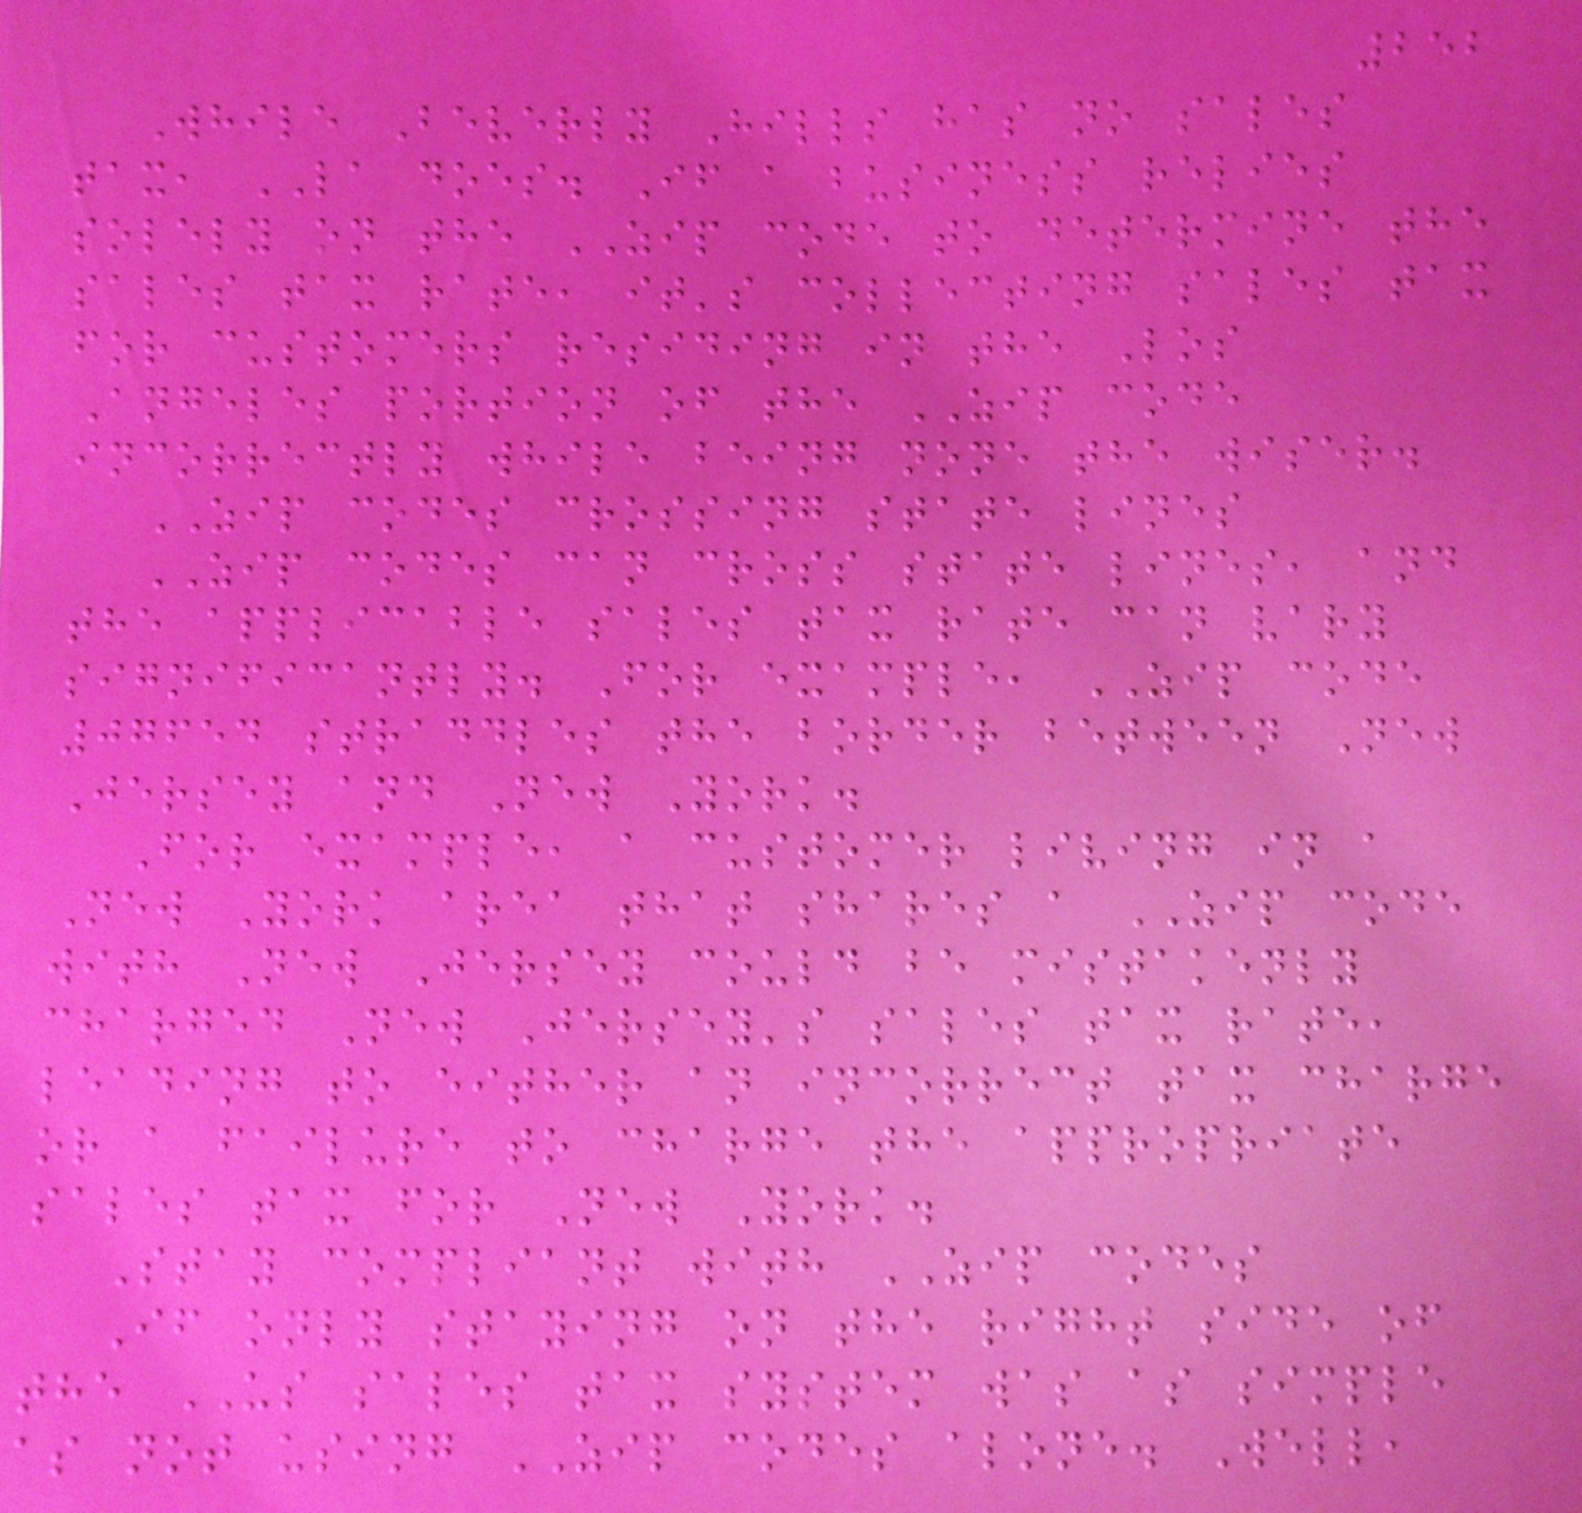252
While Beverly Hills has no sales
tax, LA does. If a business relies
solely on the ZIP code to determine the
sales tax rate, it's collecting sales tax
for customers residing in the Los
Angeles portion of the ZIP code
incorrectly while being none the wiser.
ZIP codes crossing state lines
ZIP codes can cross state lines, and
the applicable sales tax rate can vary
significantly. For example, ZIP code
07654 straddles the border between New
Jersey and New York.
For example, a customer living in a
New York area that shares a ZIP code
with New Jersey could be mistakenly
charged New Jersey's sales tax rate,
leading to either an incorrect tax charge
or a failure to charge the appropriate
sales tax for New York.
Stay compliant with ZIP codes
If only staying on the right side of
the US sales tax system was as simple
as not using ZIP codes alone. Well,
